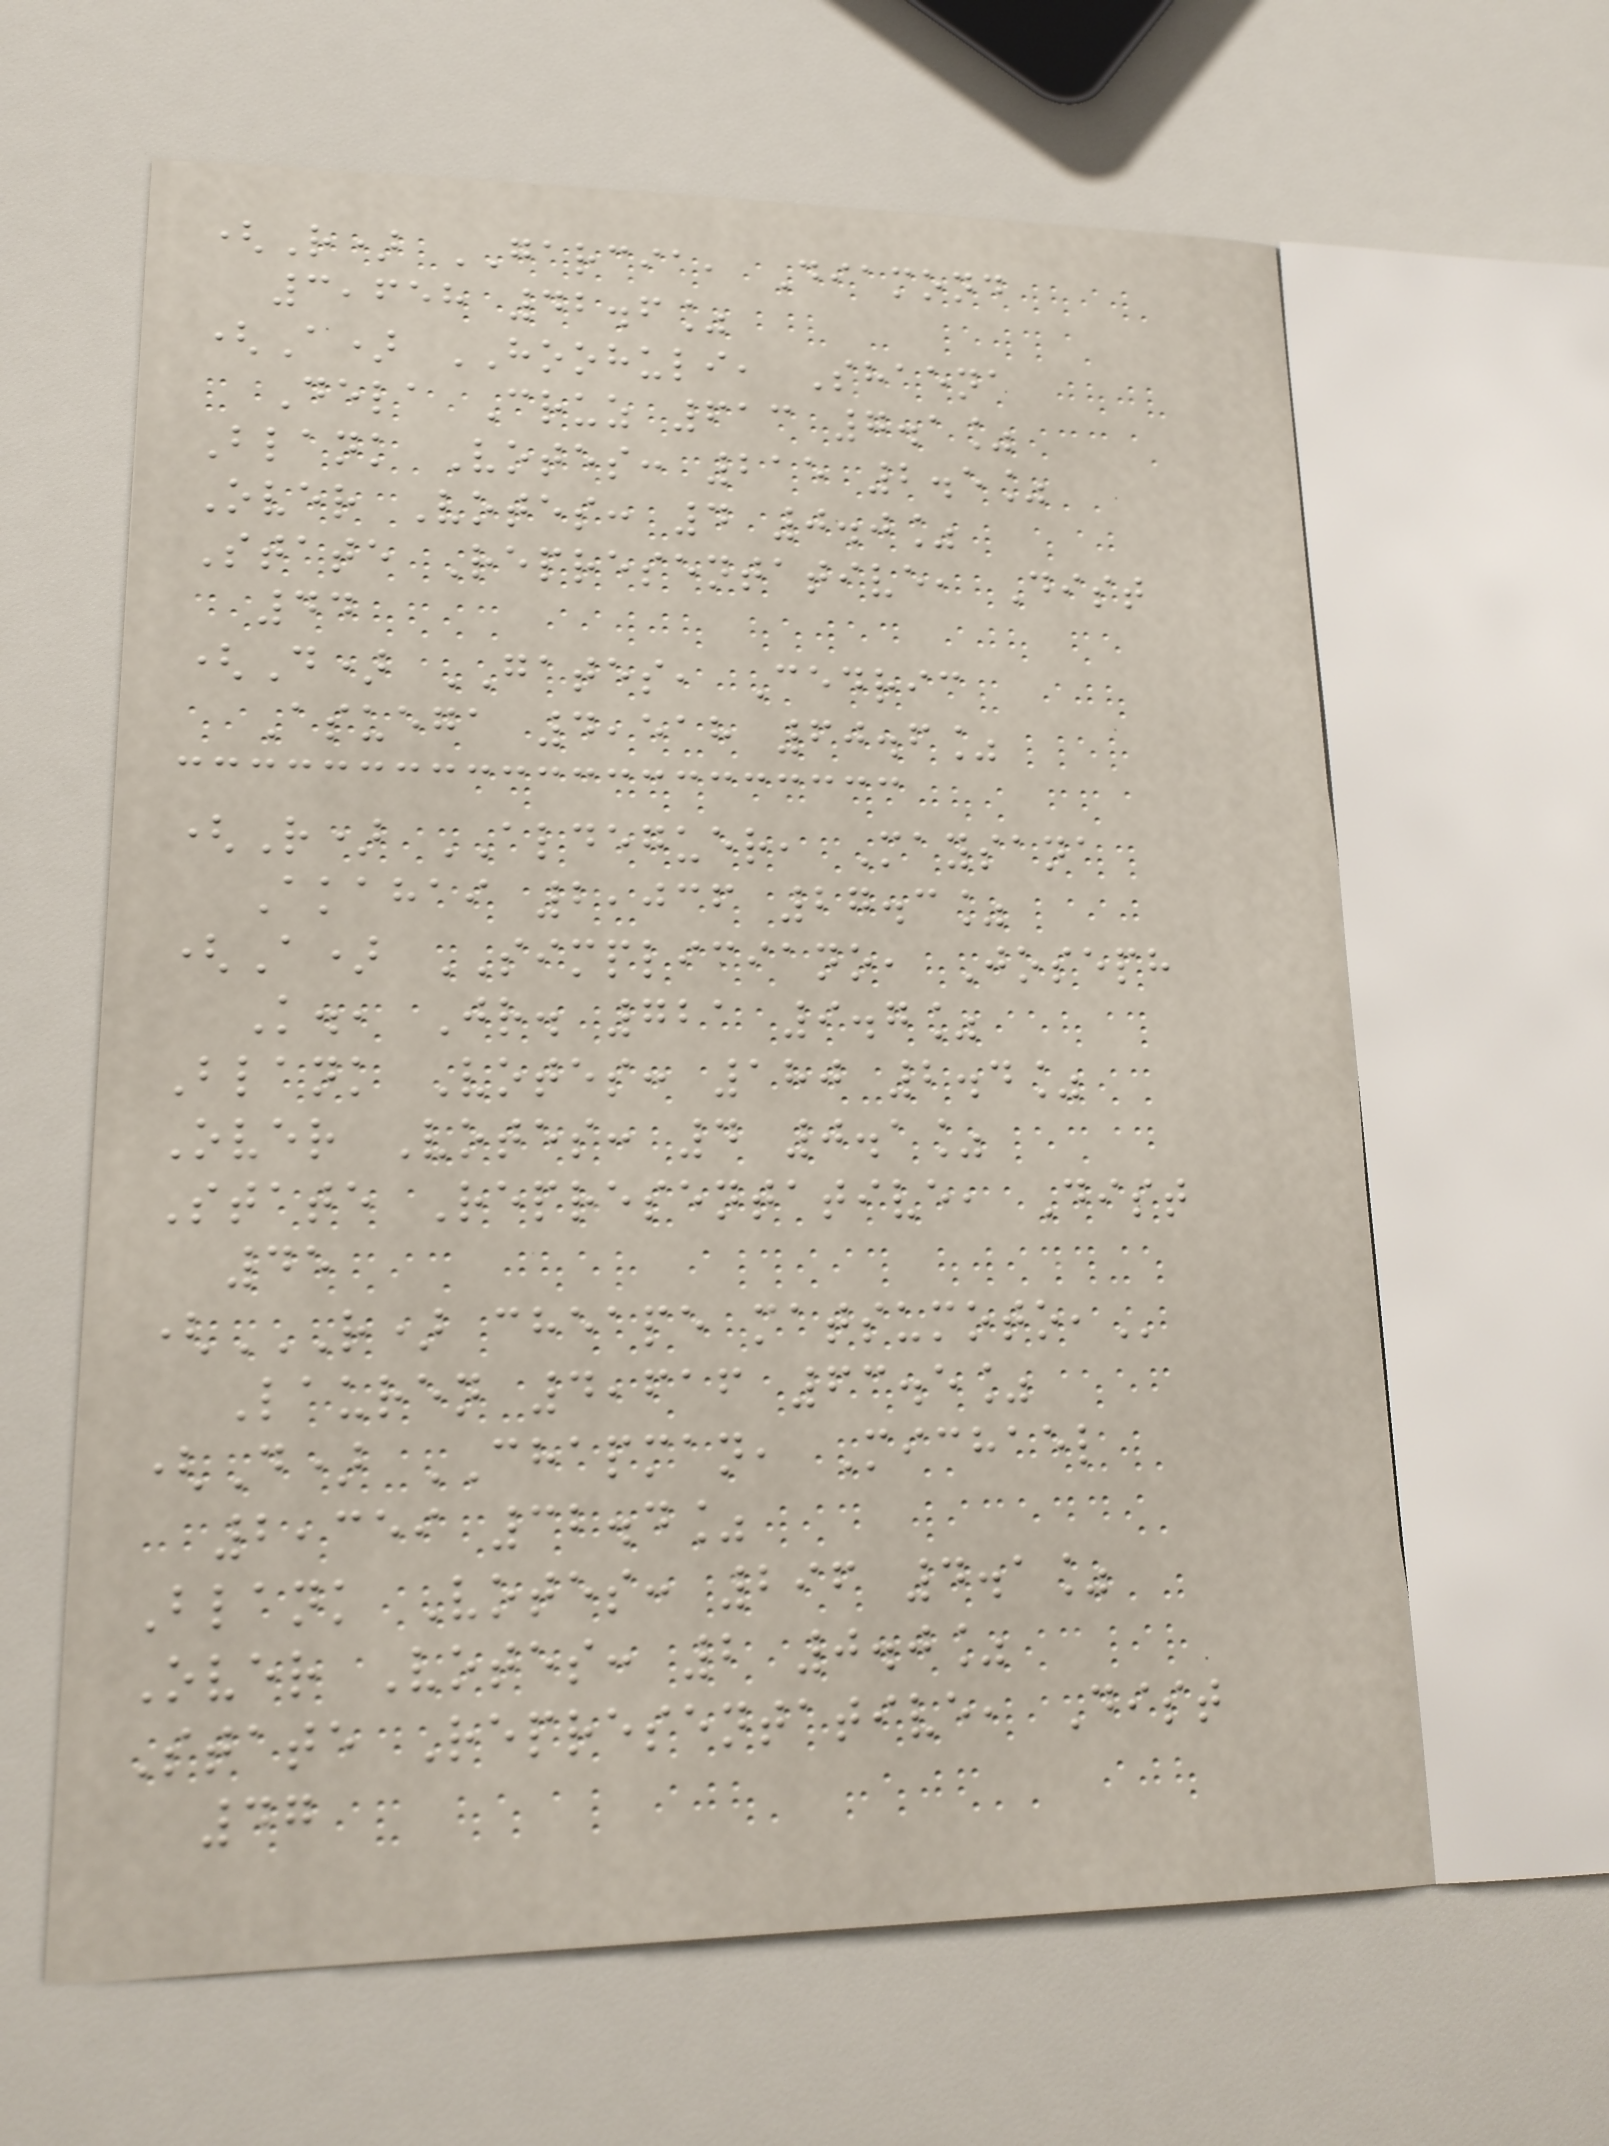(R) GARCIA, Diamond
3,658 42.6%
(A) HOOHULI, Shaena
Dela Cruz 613 7.1%
Blank Votes: 215 2.5%
Over Votes: 4 0.0%
State Representative, Dist
44
(D) GATES, Cedric
Asuega 4,518 60.6%
(R) ALDEGUER, Maysana
Akahai 2,036 27.3%
(A) SIMPLICIANO, Joseph
K., Jr. 721 9.7%
Blank Votes: 180 2.4%
Over Votes: 4 0.1%
State Representative, Dist
45
(R) CHEAPE MATSUMOTO,
Lauren 4,616 63.5%
(D) CHAPMAN, Michael
2,359 32.4%
Blank Votes: 296 4.1%
Over Votes: 2 0.0%
State Representative, Dist
47
